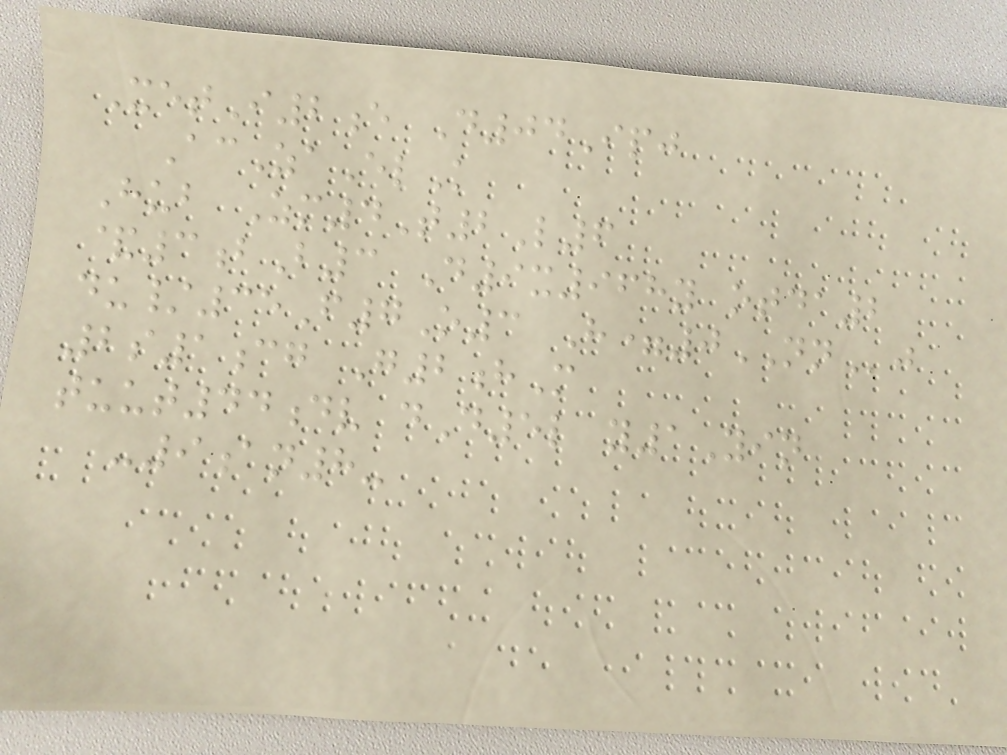XetI2e D04Ipj
AcZaElK
Hub Zm4T2L6
&3bB3 D9x968y otda2
du/35F7O3 H=0NNj
2s1cg G2hM
tuut44dv dD5l y1Yin
-9an8-
